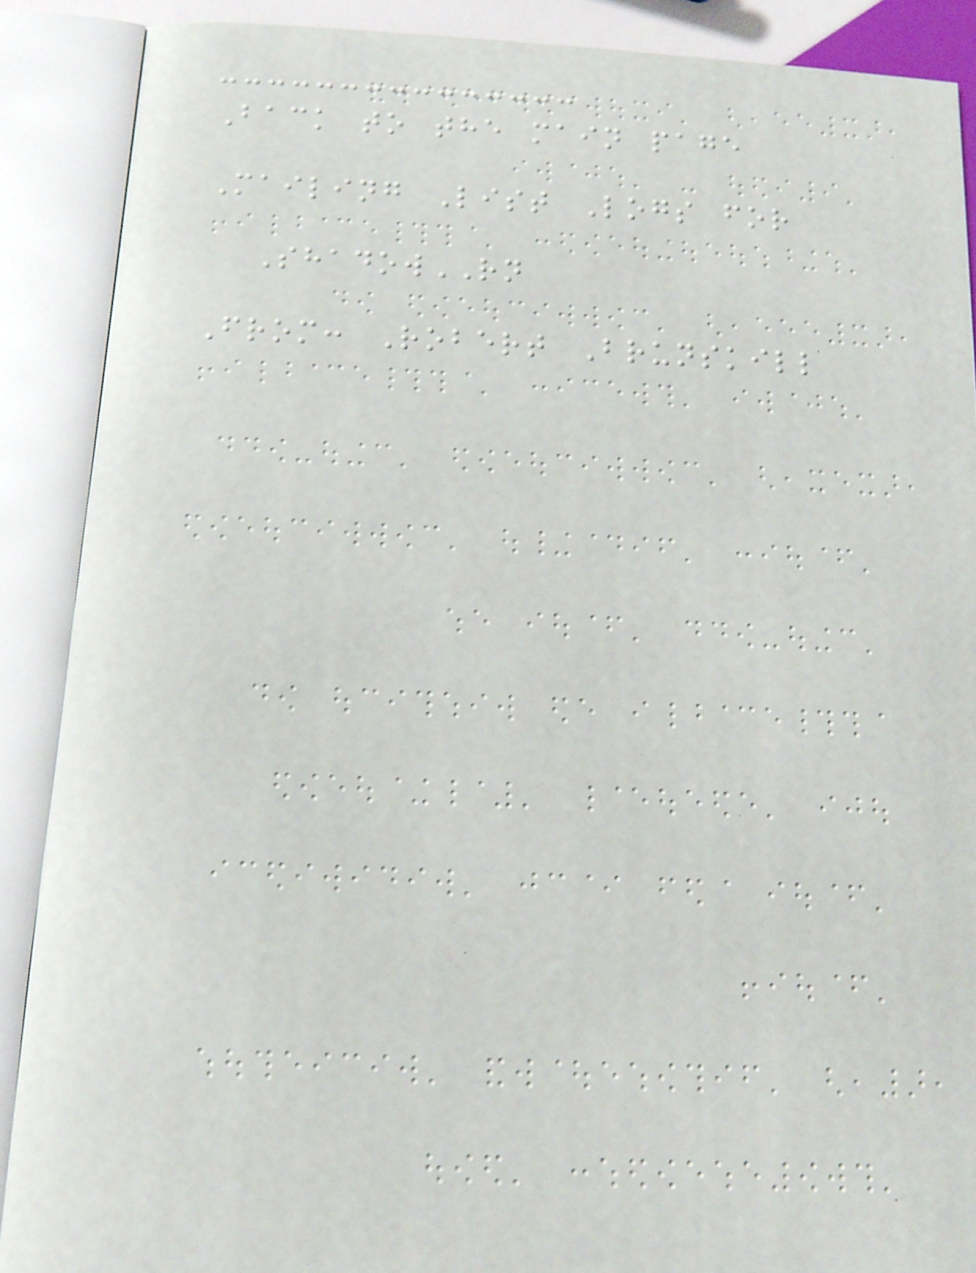Back to the main page
Mailing List Logs for
ShadowRN
From: Robert Brunskill
